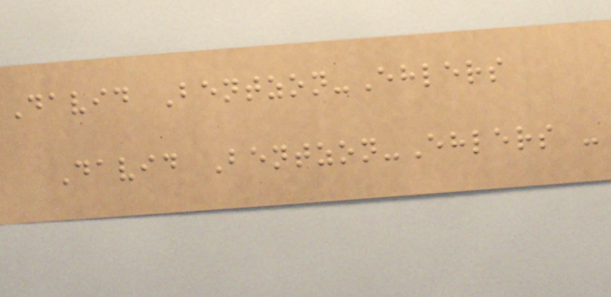David Bentzon-Ehlers
David Bentzon-Ehlers -
